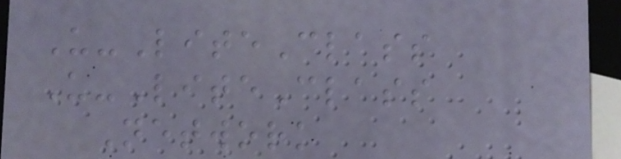U-LiteClass
U-LiteClass
Network
